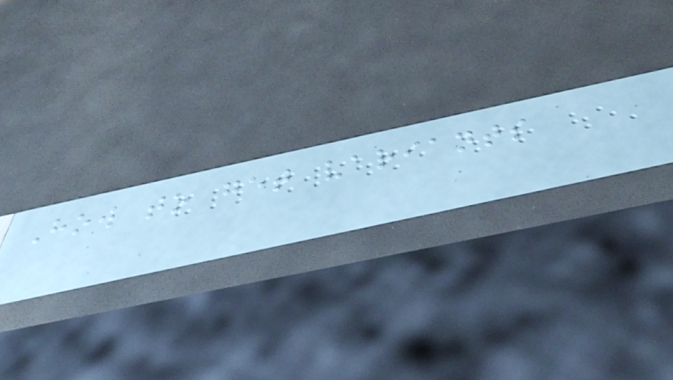How to get variants
